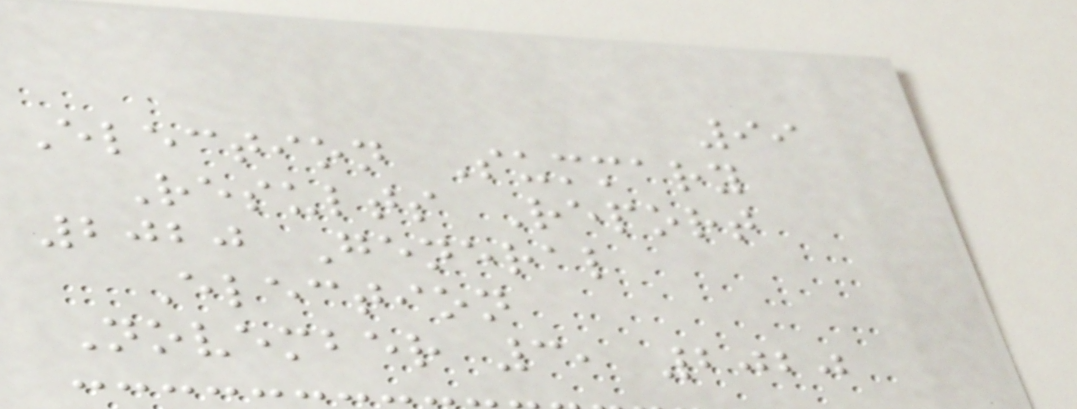99
Election Summary
Results Report
2020 General
Election
November 3, 2020
